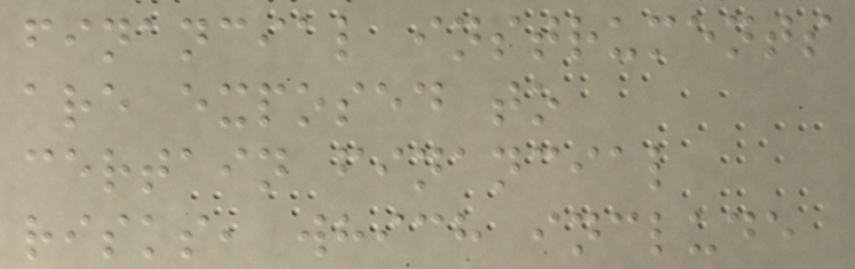financial instruments
are exposed to
certain financial
risks, which include
